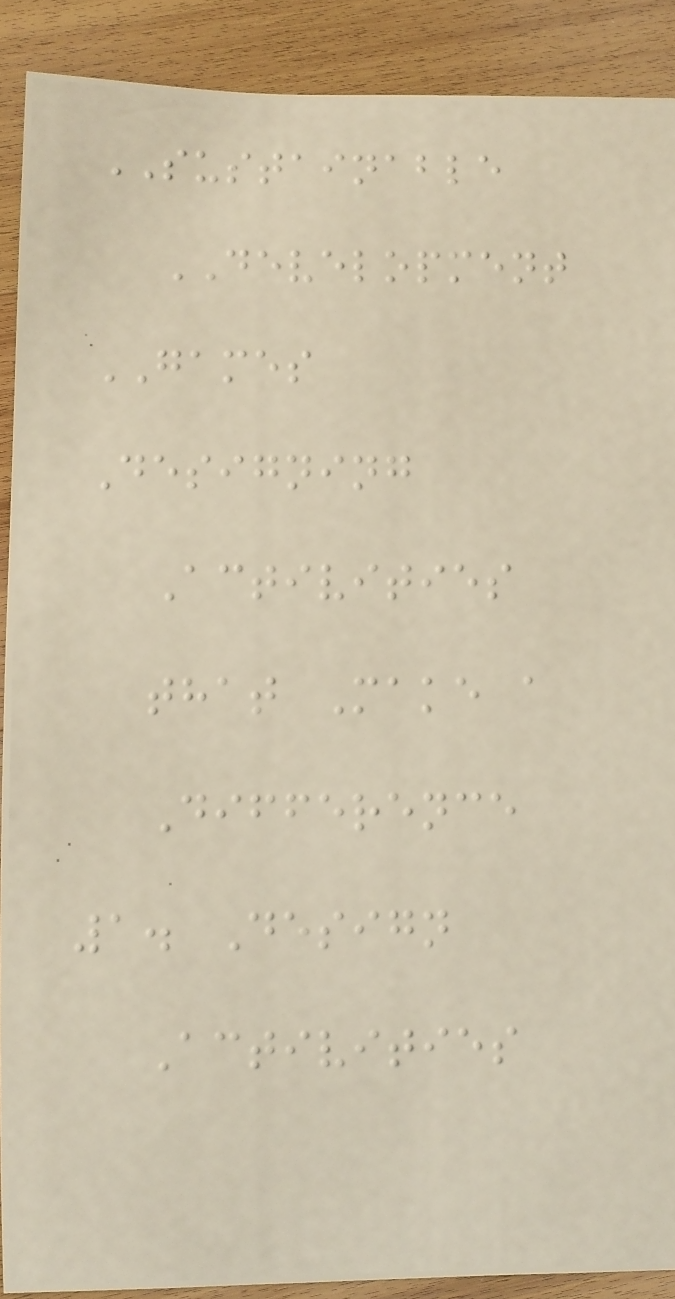SUSTAINABLE
DEVELOPMENT
GAMES
Designing
Activities
that Make a
Difference
1. Design
Activities
